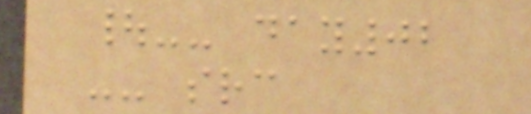|-- day02
-- src
